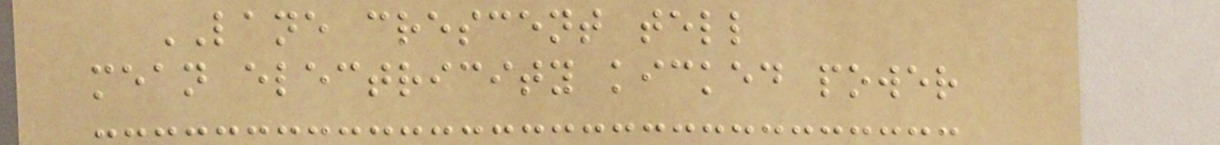LANE crescent tell
mean electricity kicked power
